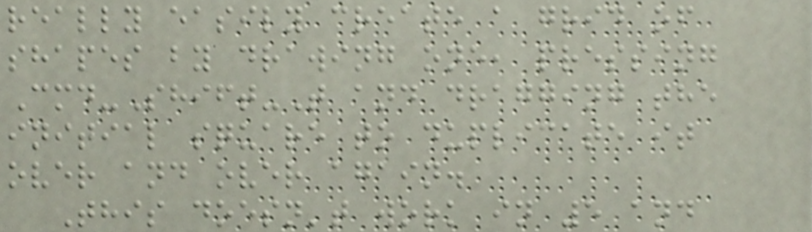really easily create a grid of
shapes by drawing one, pressing
Cmd-Shift-T and dragging the
initial square to duplicate it
over and over again.
This doesn't work in 5 and
